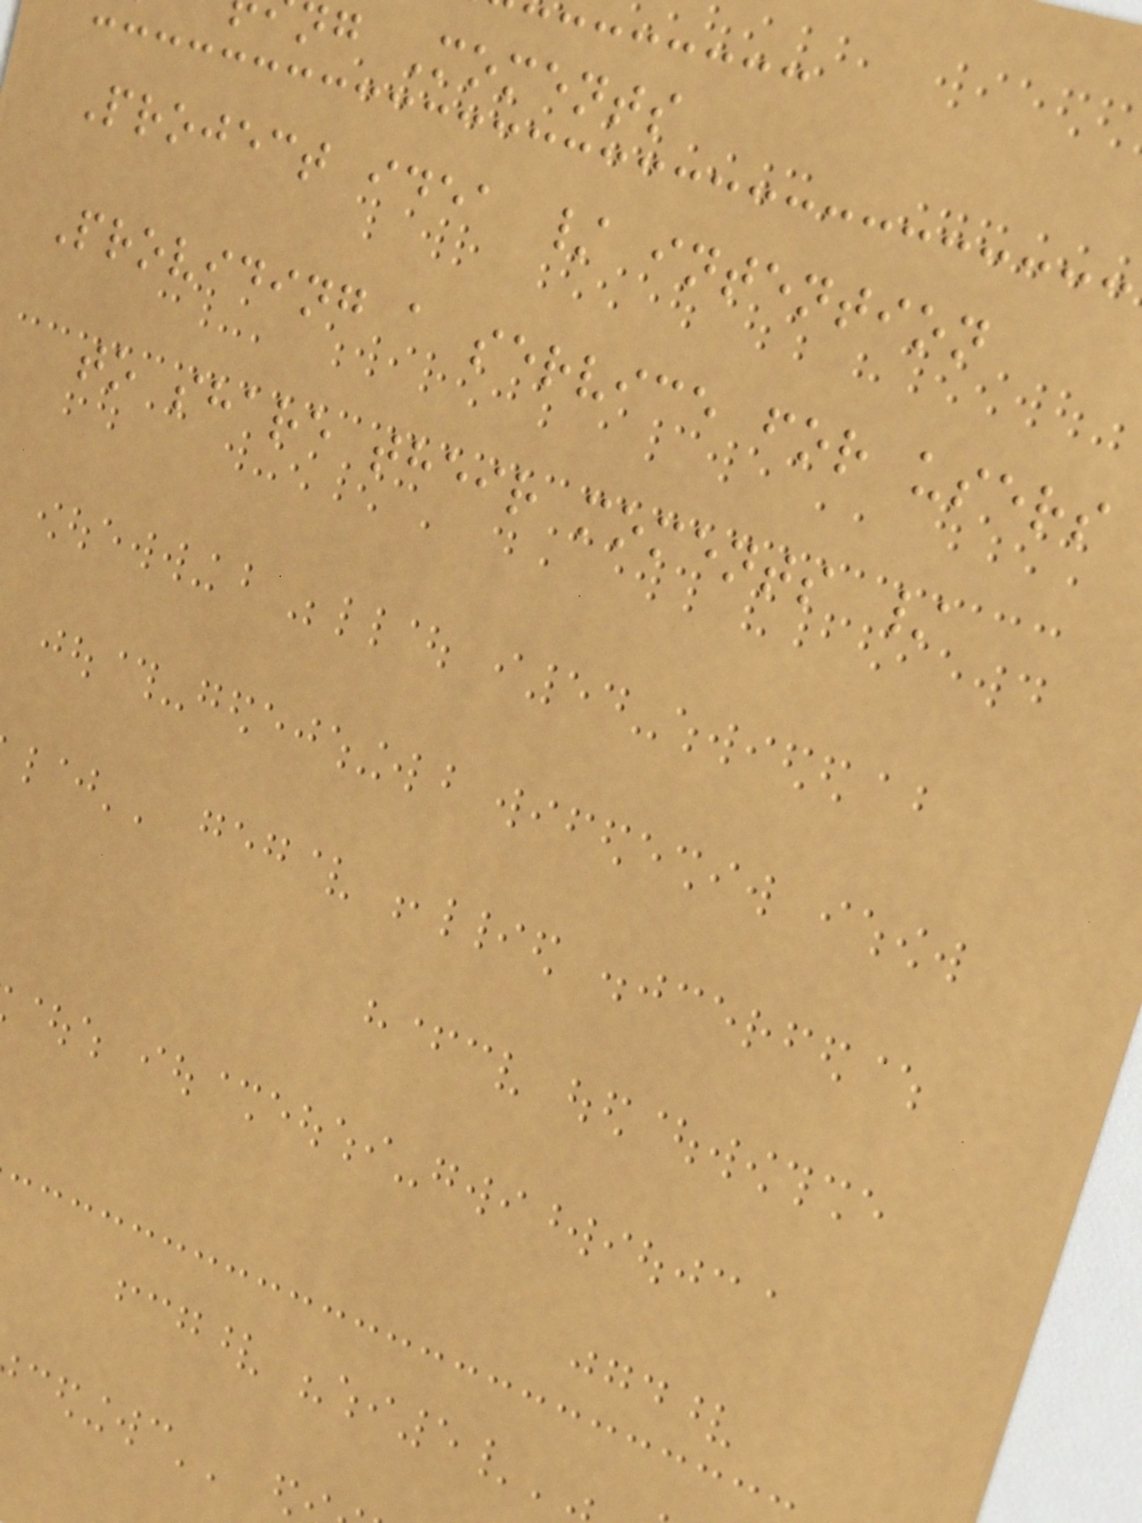g Moments
Project idea / intention
Providing a service for users
to share their moments /
